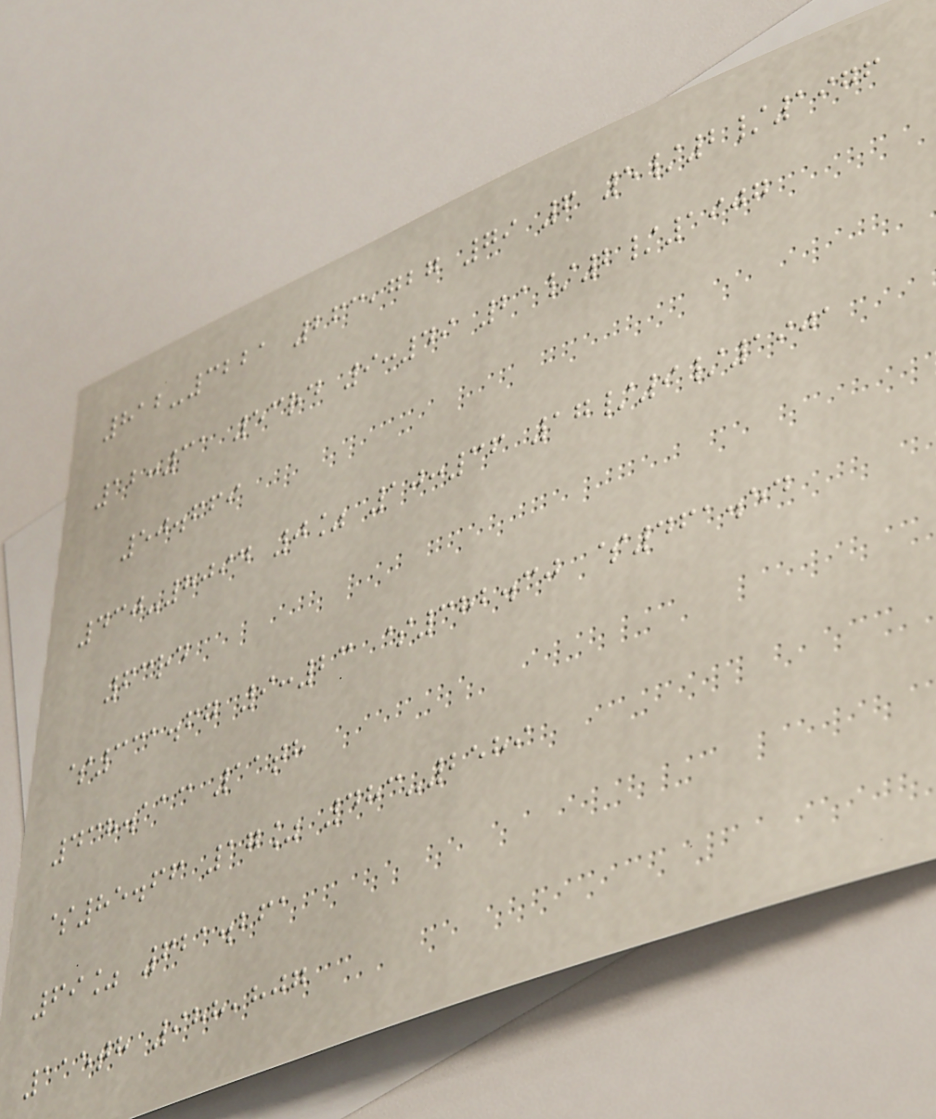812-3221 263,727 79 6 5/2/1976
12:31 53rd 9:49 21/2/1907
50.669
430-8094 0% 10:36 17/9/1901
63rd
$331.67 9:23 $382.30 $461.54
438.113 11th
$85.66 17% 483-2589
69% 621.261
115th 988,807
